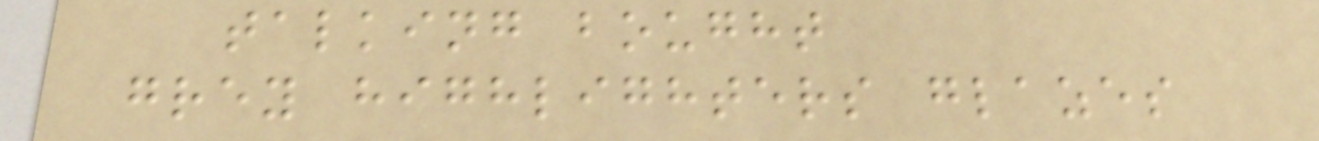talking bought
grey highlighters glazes
